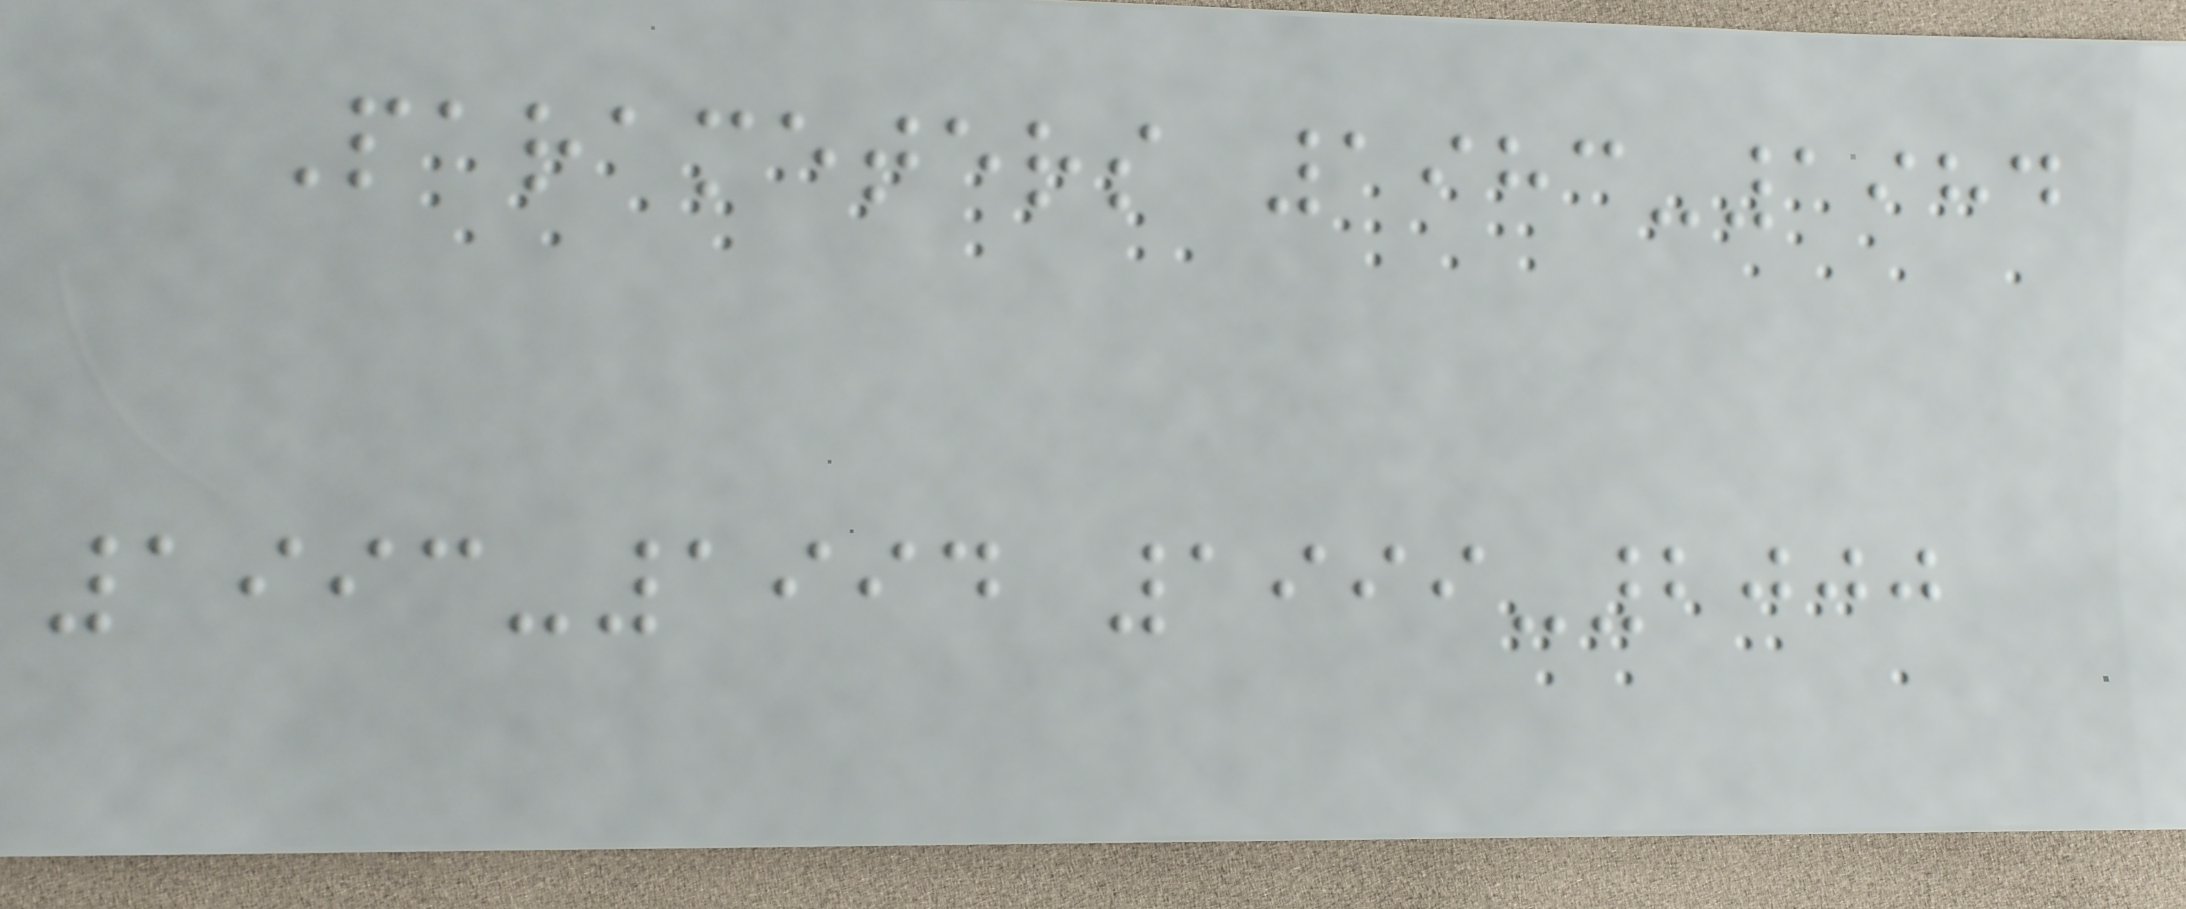Parameters 1983-1984
1993-1994 1999-2000
